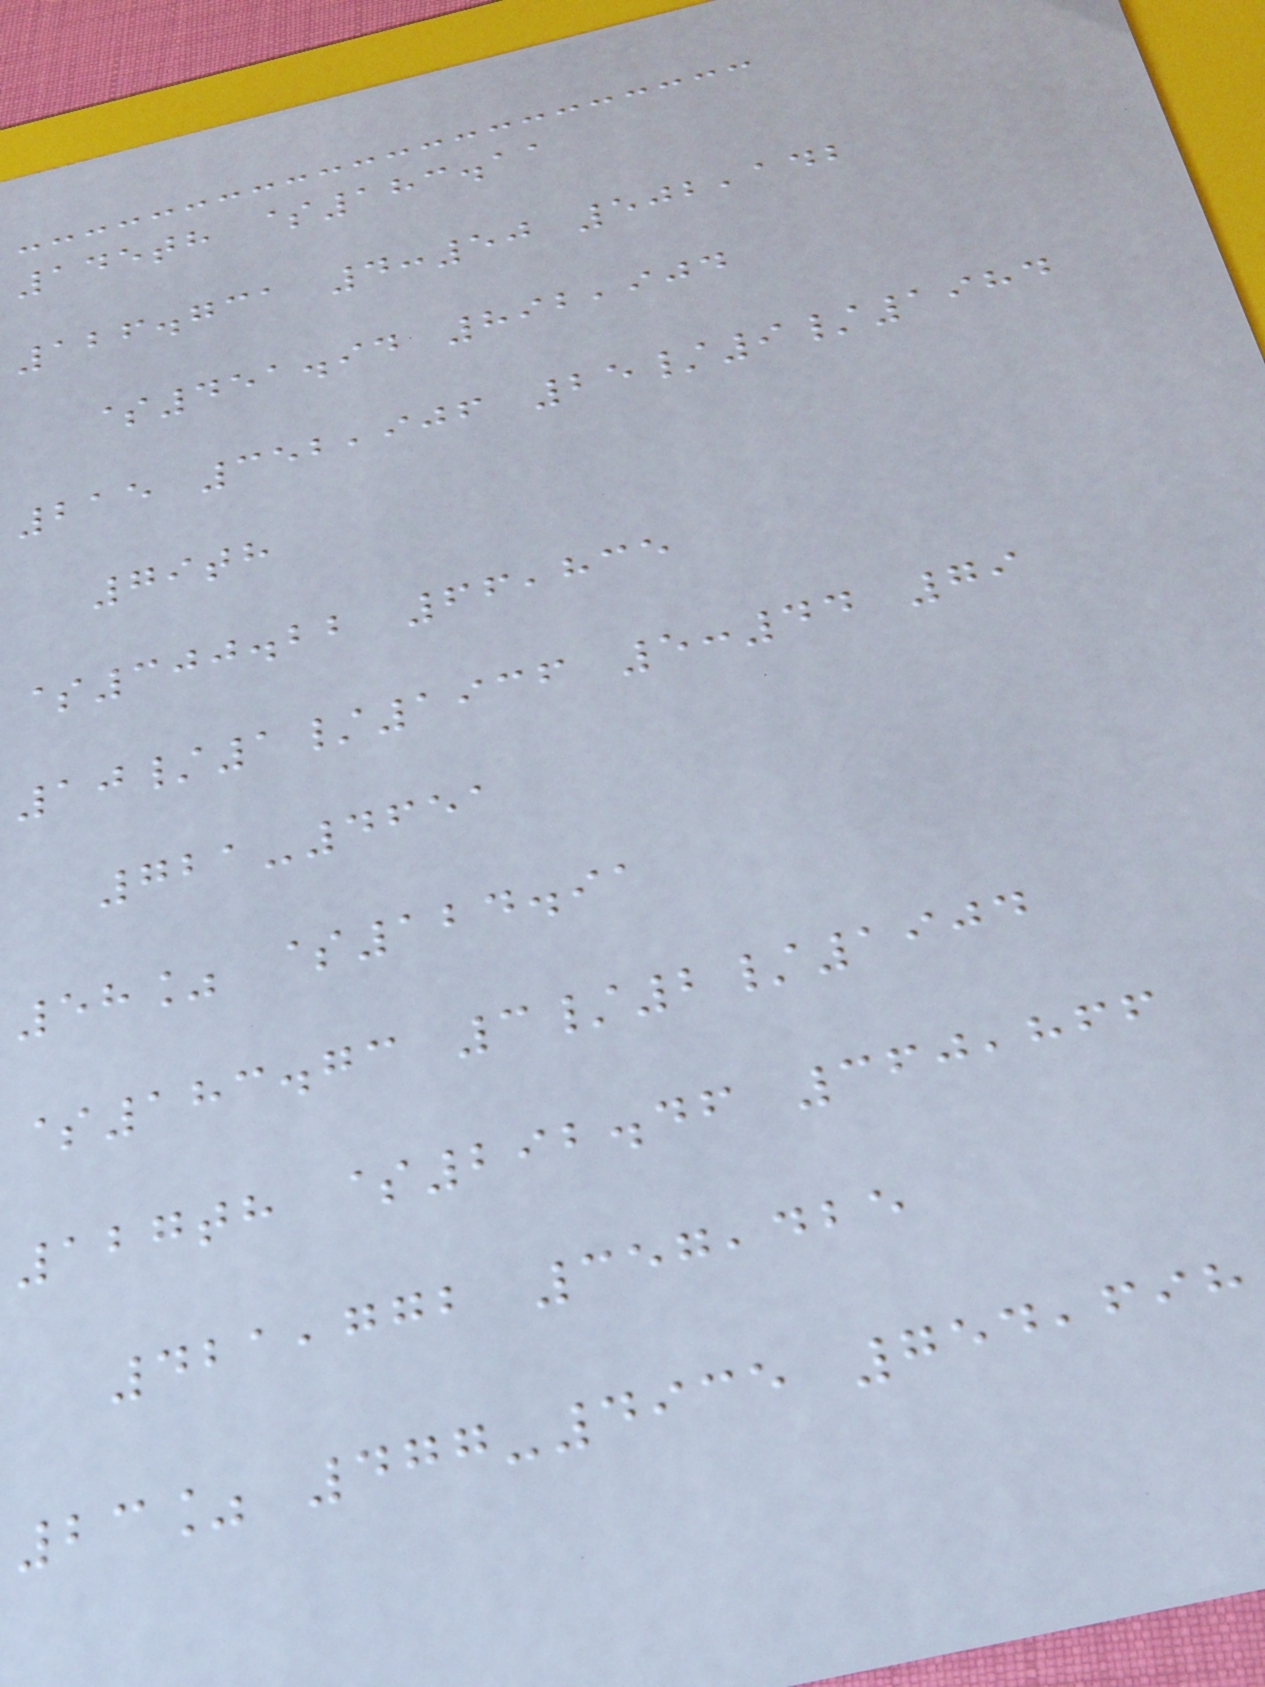145th $183.11
126.731 4:50 502,142
$451.94 892,904
215 352,906 25/9/1984
79th
$300.22 66,835
10/1/1936 5:44 79
721-4651
58% $124.91
$183.73 3/2/1904
127th $292.46 360,866
421,772 357,425
23% 477-4935 754,698
